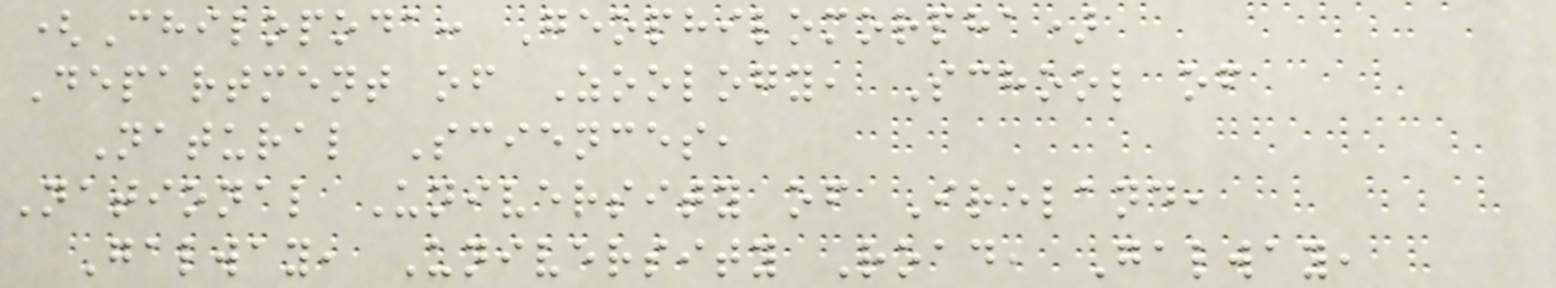(Chilopoda: Geophilomorpha)
Department of Zoology, School of
Natural Sciences,
National University of Ireland,
Galway, University Road, Galway,
